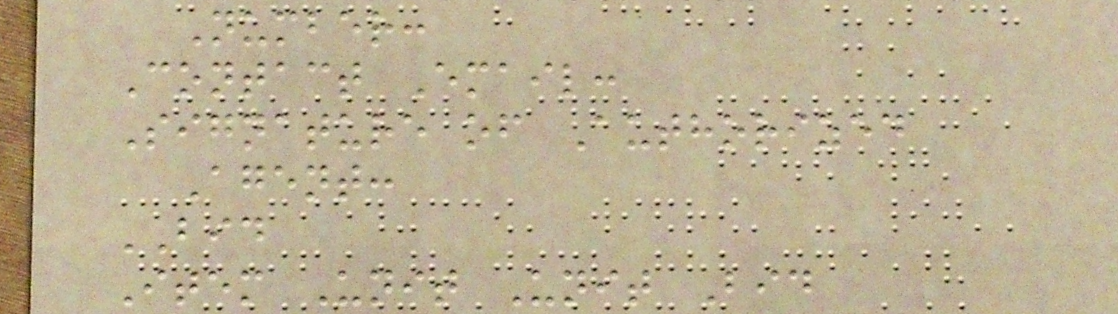Number:
Contact Email:
Signature of Authorized
Agent:
BID
Item Unit Unit Bid
